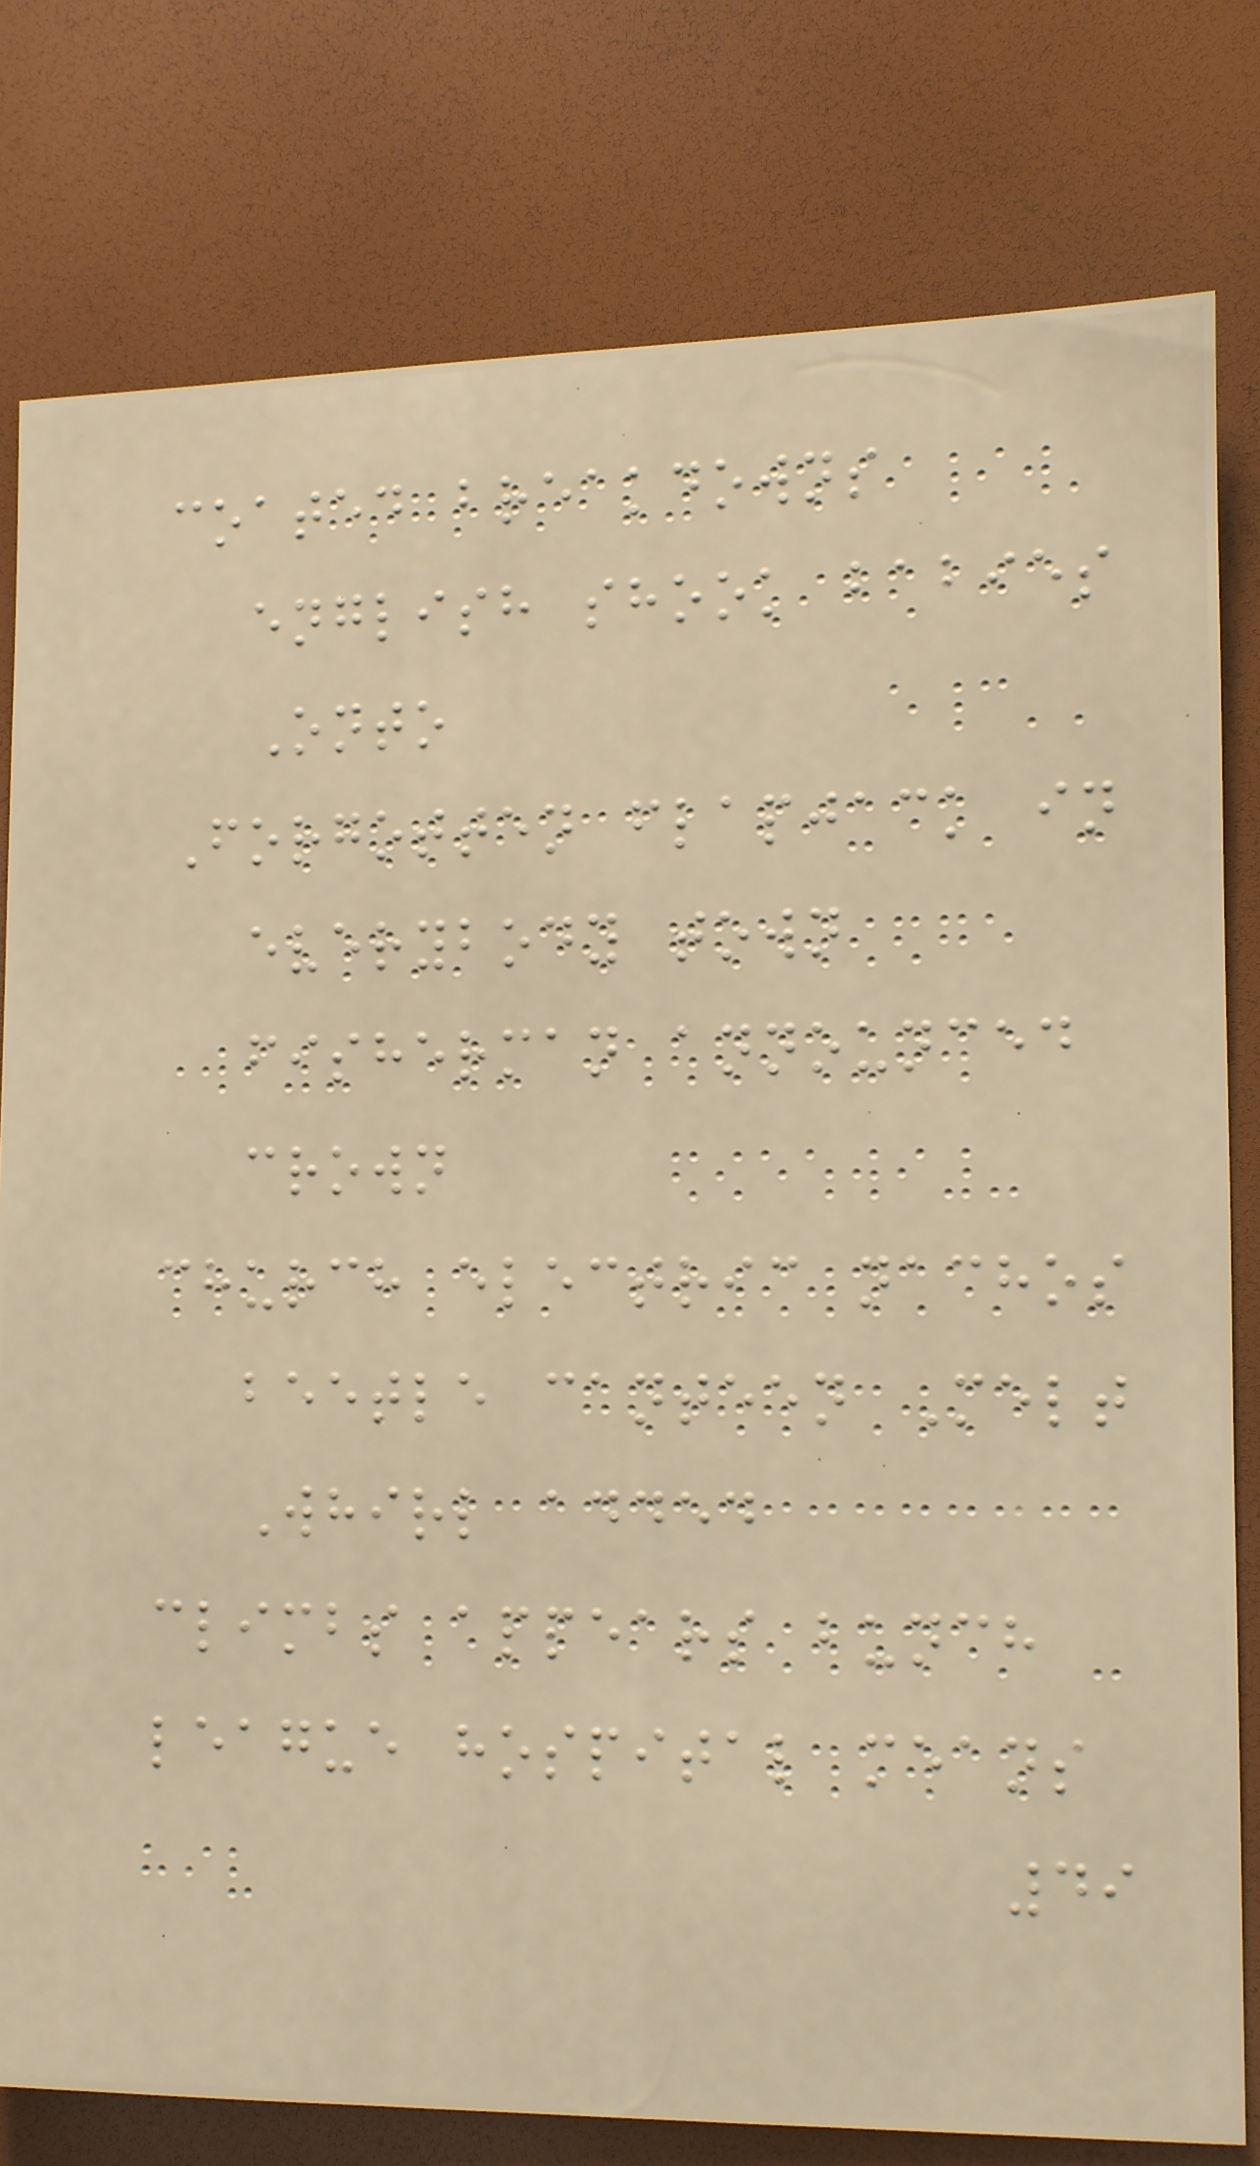coated breakdowns
english shook babies
Onto
Forgotten flapjack in
everybody town
fisherman announced
crown
church electric nachos
beetle canteen Melt
Whirl added
climbs appears bunch
league hospital means
49
